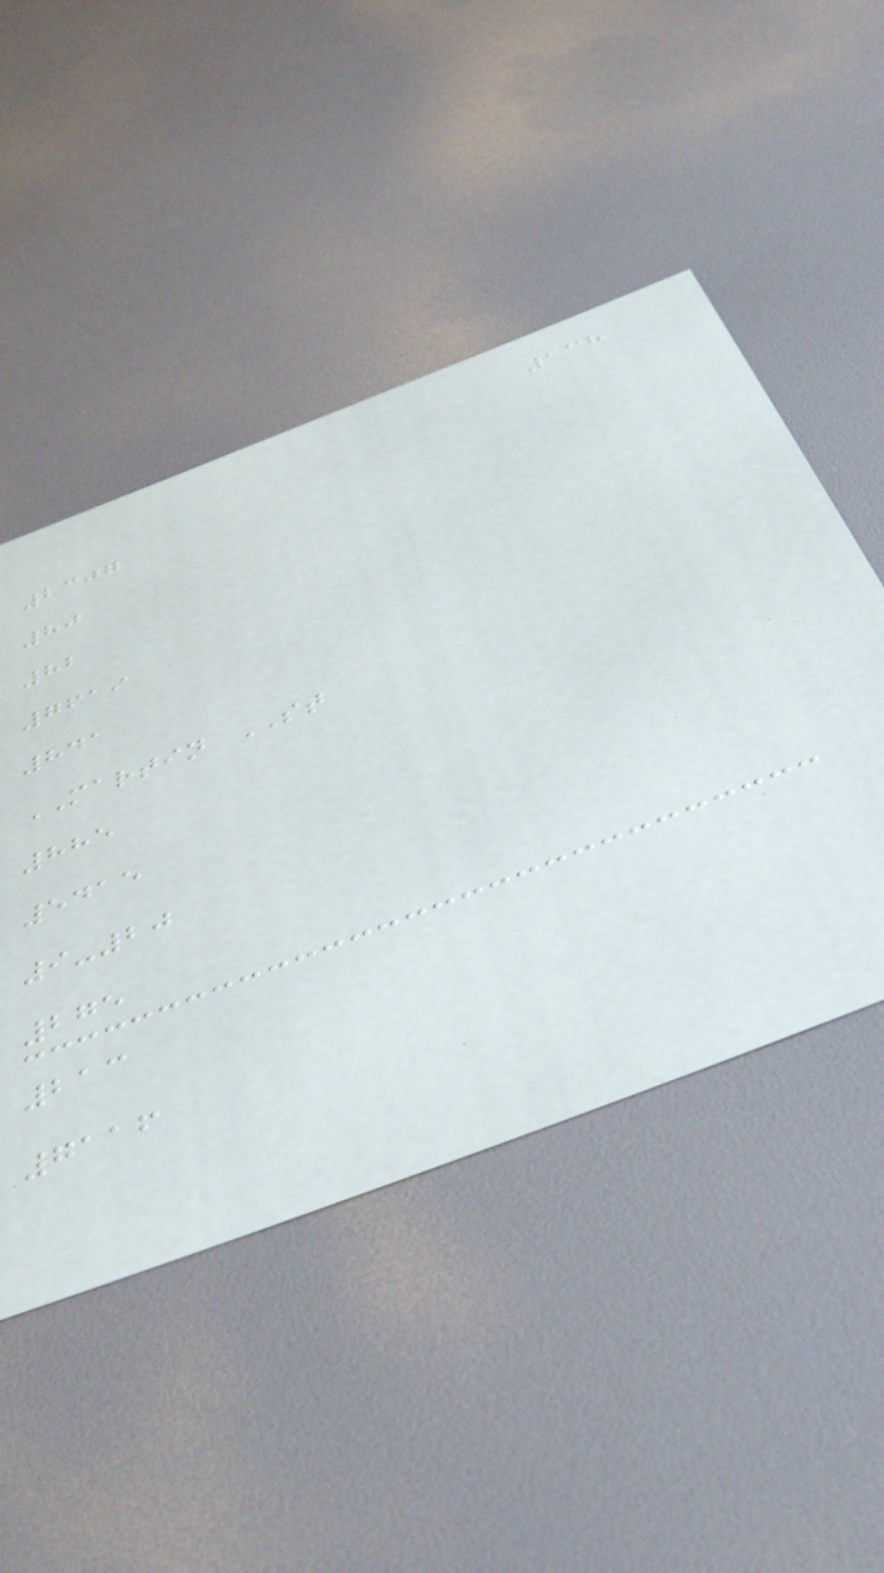138
2307
80
82
7619
841
MARTIN ST
885
5415
9-20
275
213
7116
